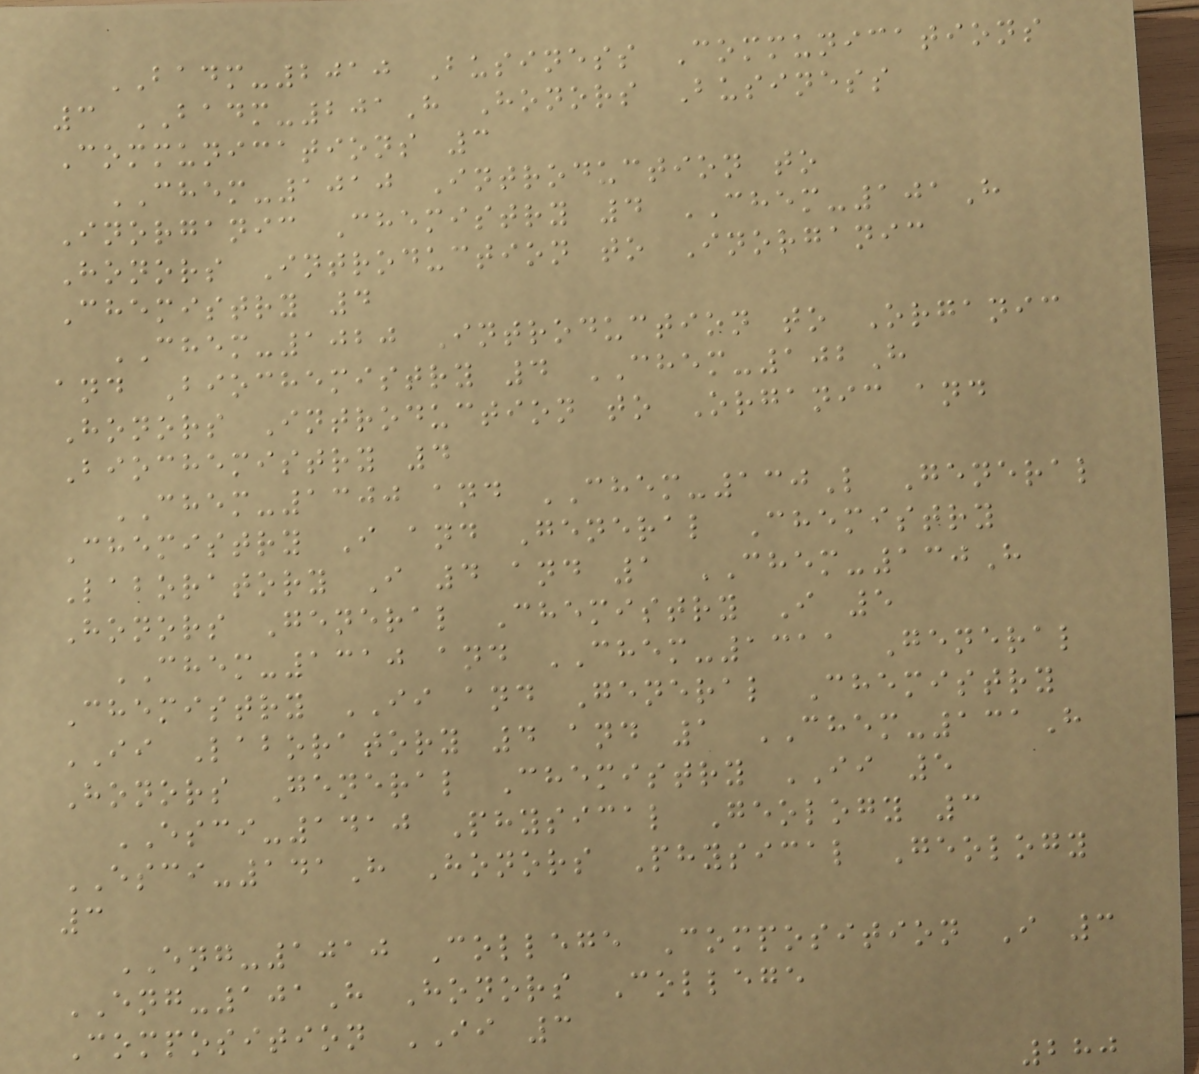BADM-2010 Business Communications
3 BADM-201H Honors Business
Communications 3
CHEM-1010 Introduction to
Inorganic Chemistry 4 CHEM-101H
Honors Introduction to Inorganic
Chemistry 4
CHEM-1020 Introduction to Organic
and Biochemistry 4 CHEM-102H
Honors Introduction to Organic and
Biochemistry 4
CHEM-1300 and CHEM-130L General
Chemistry I and General Chemistry
Laboratory I 4 and 1 CHEM-130H
Honors General Chemistry I 5
CHEM-1310 and CHEM-1311 General
Chemistry II and General Chemistry
II Laboratory 4 and 1 CHEM-131H
Honors General Chemistry II 5
ESCI-1410 Physical Geology 3
ESCI-141H Honors Physical Geology
3
ENG-1010 College Composition I 3
ENG-101H Honors College
Composition II 3
280
